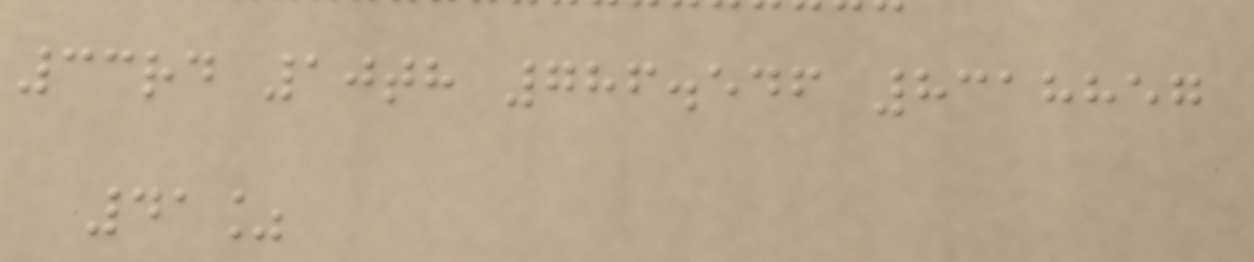33rd 10th 786.546 8318857
41%
